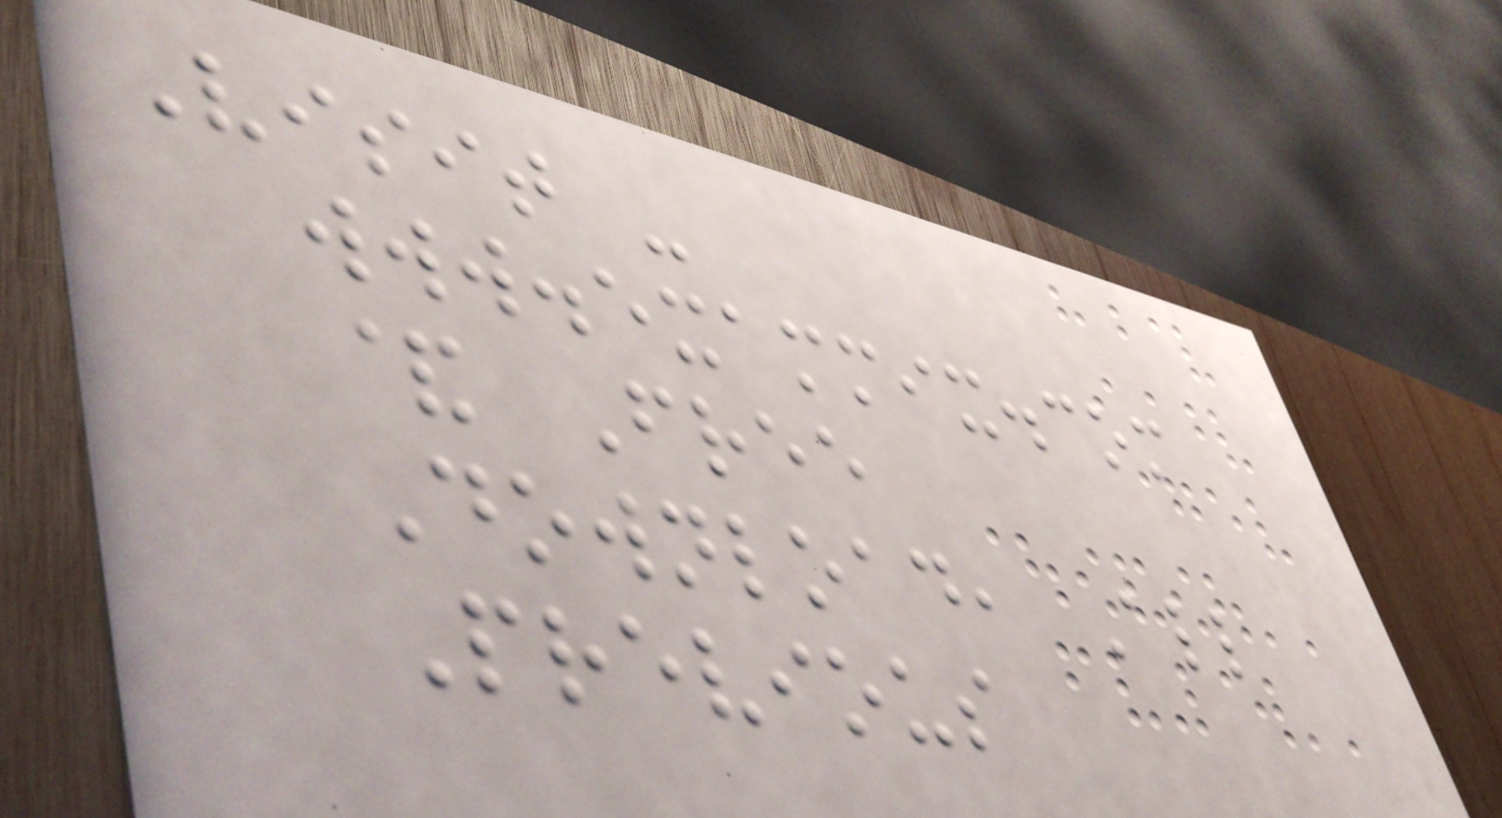Visit -
www.exammix.com
& Free
Download, All
Previous
